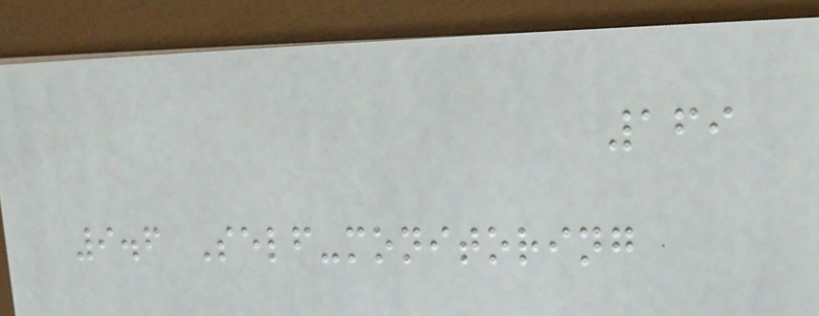169
9.6 Self-monitoring
